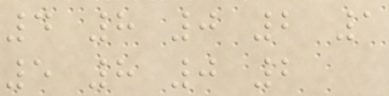4 8 0 2 1
5 8 0 2
